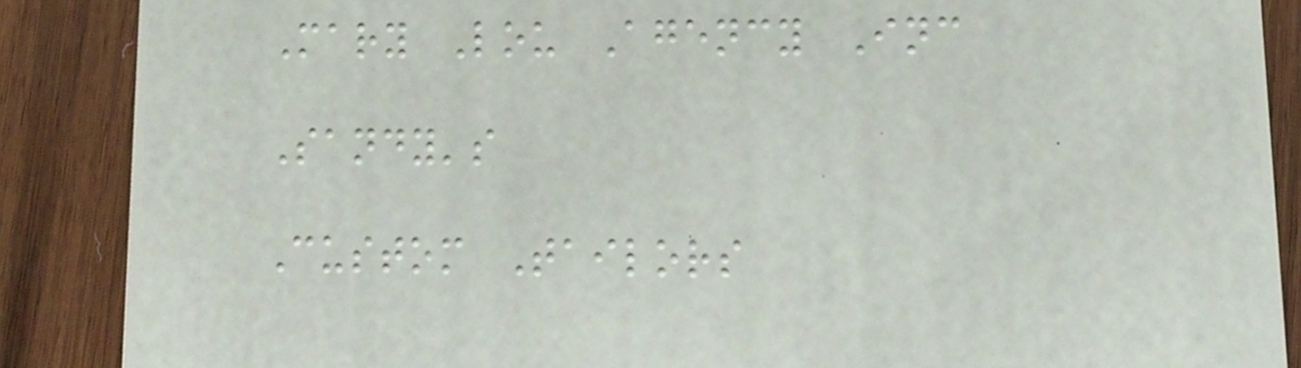Mary Lou Agency Inc
Sandy's
Custom Tailors
